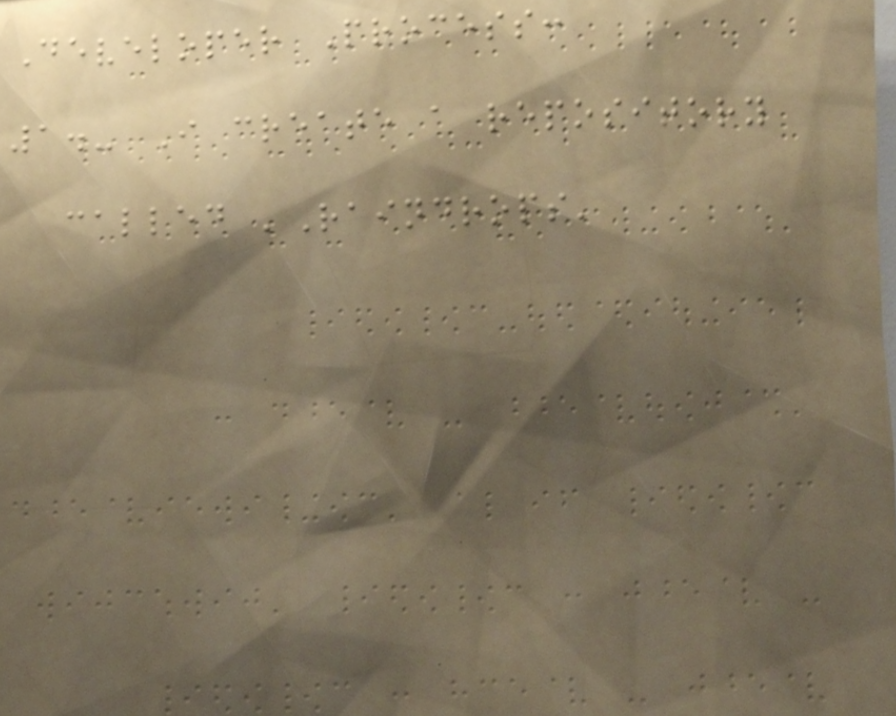Developer Process:
1.- I create a repository
called 'Raindrops'
